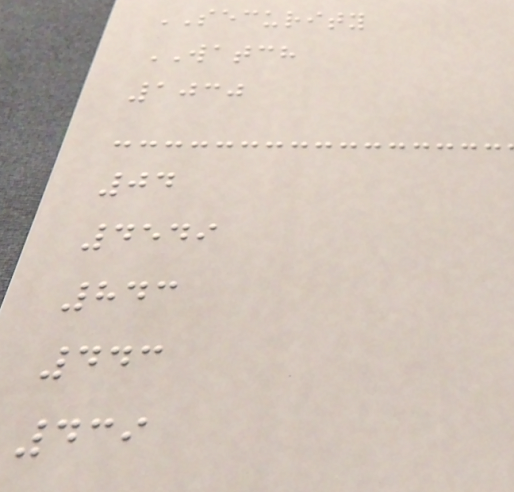SECURITY
WATCH
1030
04
4549
843
443
439
